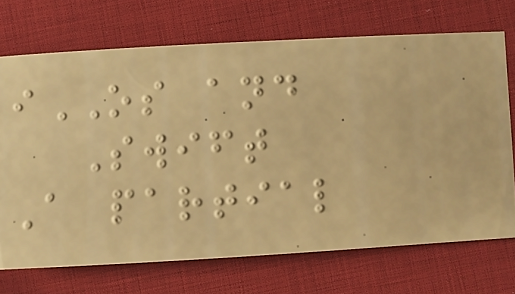iOS and
Swift
A partial
